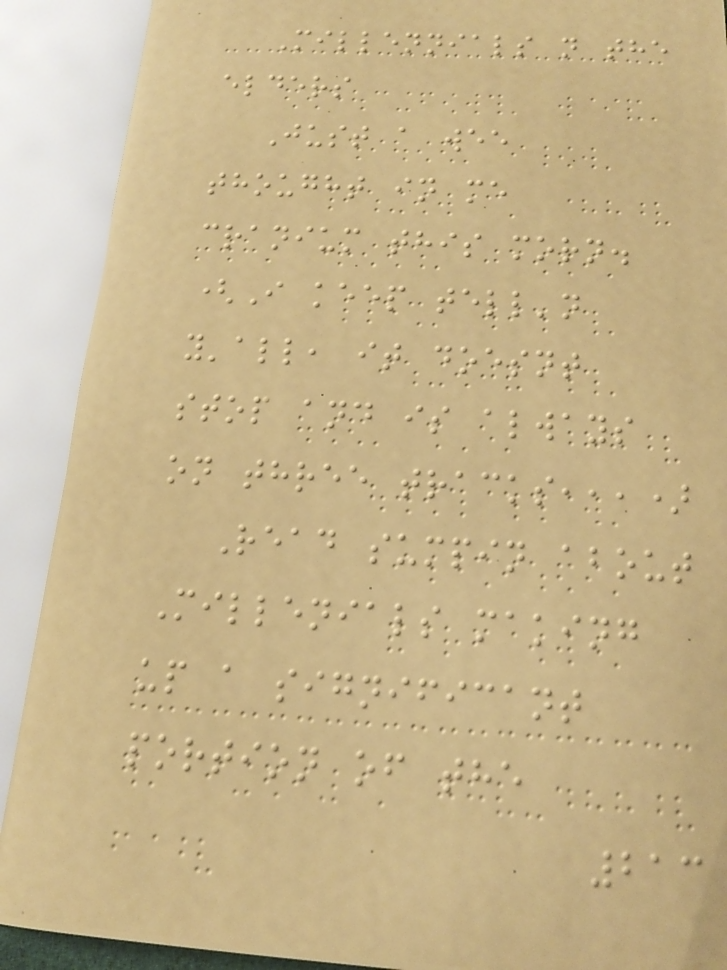Millennials n the
elders
Just a wee
thought in me
cranium this morn.
(I keep tell'n
y'all, it doesnt
stop and is always
on three tracks,,,)
Read sumpin about
Millenials making
up a significant
portion of the
213
